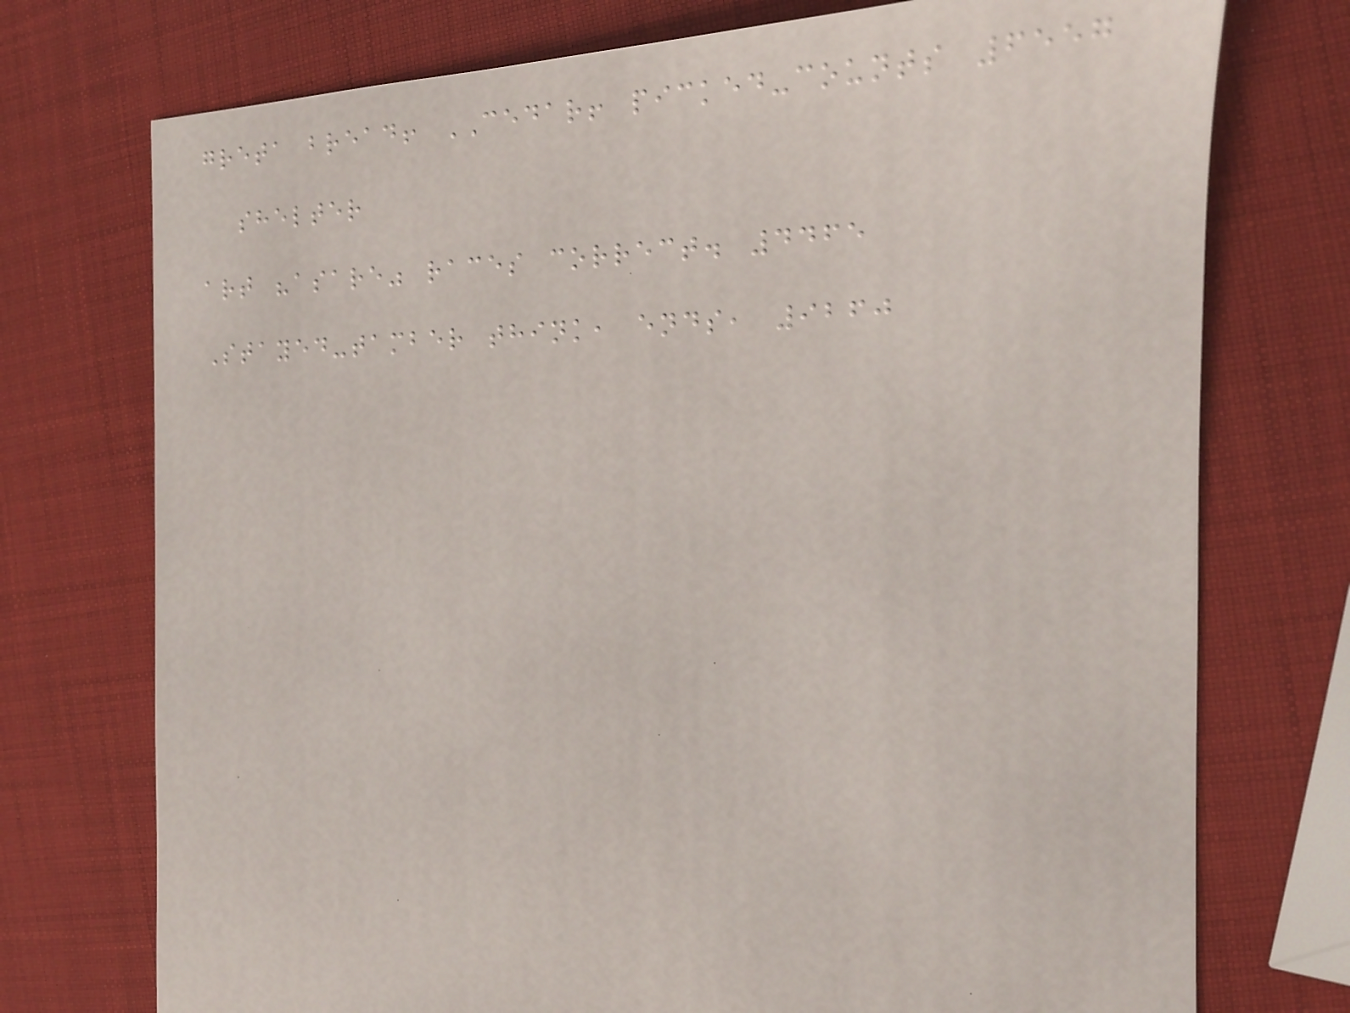greta bread! CEDAR! picked-counts 6557
shelter
art "asare" races correct. 4465
Stayed-tamber think, ends, 9260
